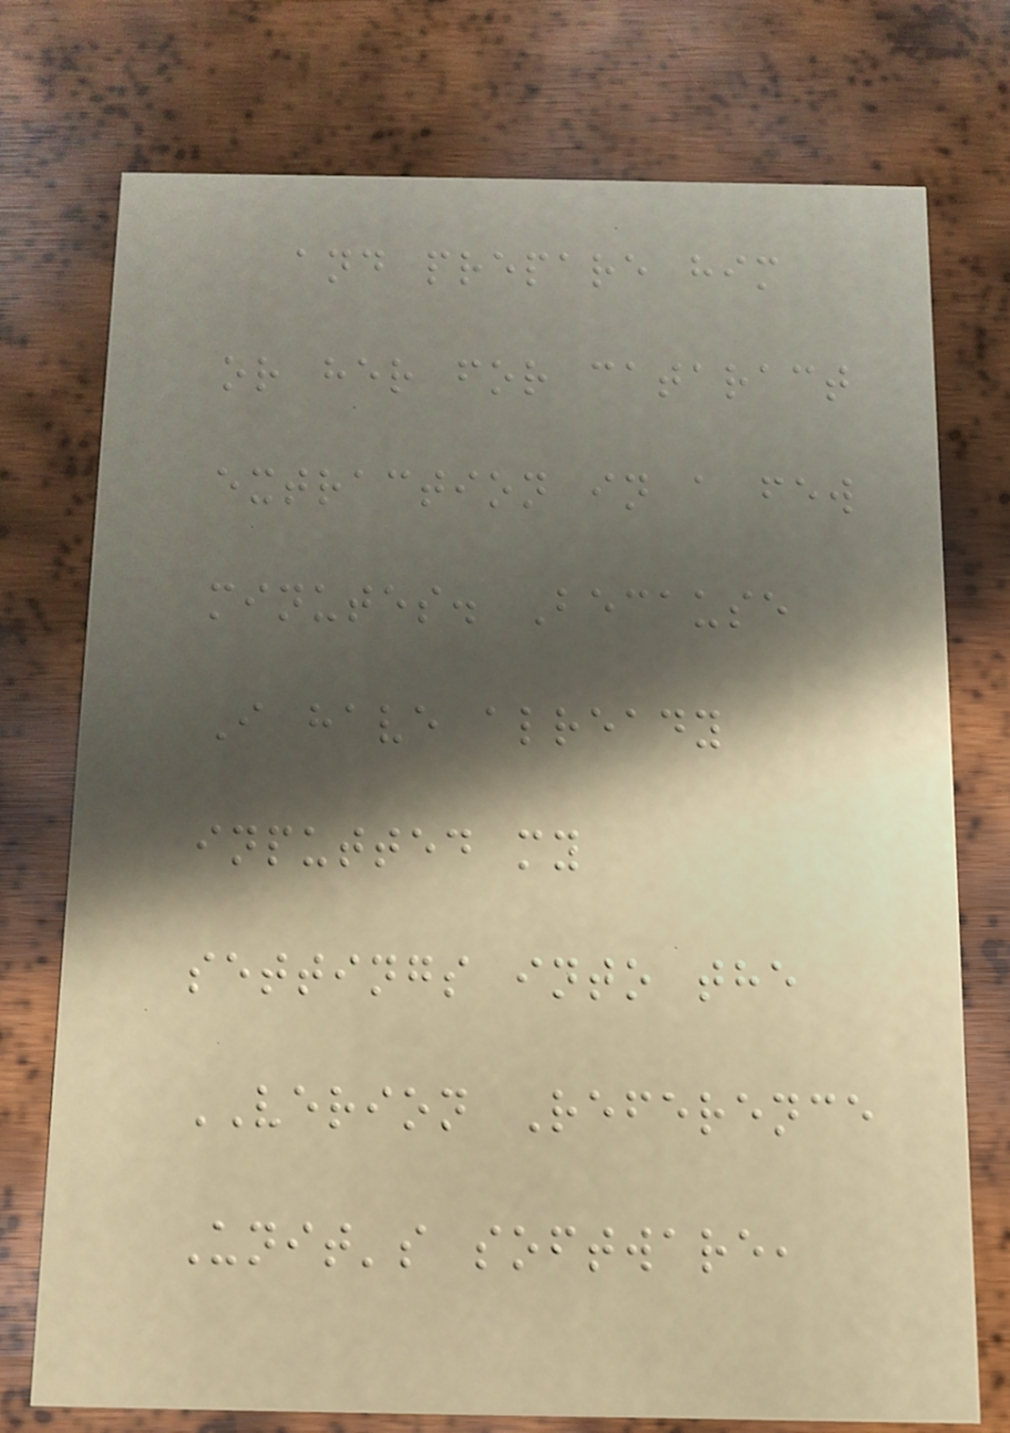and prepare him
or her for cataract
extraction in a few
minutes. Because
I have already
inputted my
settings into the
VERION Reference
Unit's software,
